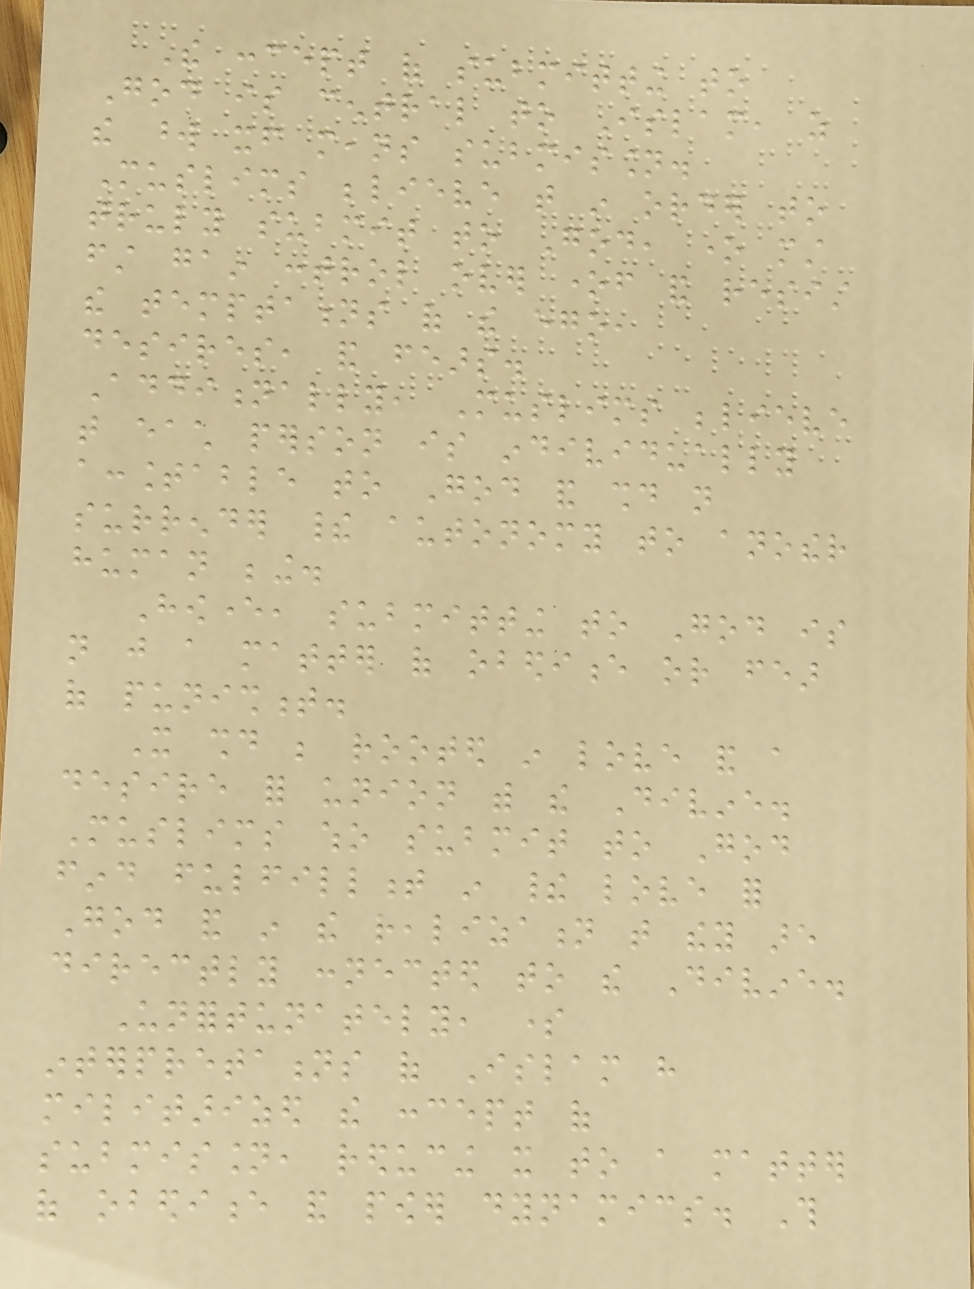The concept of submitting to
God is central to Islam, as
the word itself means submission.
Muslims believe that in order to
truly submit to God, one must
first gain control over oneself and resist
the temptations of the ego,
desires, and fears.
Additionally, Muslims believe
that each person is individually
accountable to God and should not
surrender their autonomy to another
human being.
However, submitting to God is
not just a matter of obedience or fear
of punishment.
It should be rooted in love and a
desire for union with the Divine.
Muslims who submit to God
find fulfillment in their love for
God and in the realization that they are
directly connected to the Divine.
Unfortunately, some
interpretations of Islam have
militarized the concept of
submission, reducing it to a matter
of obedience and power dynamics. This
